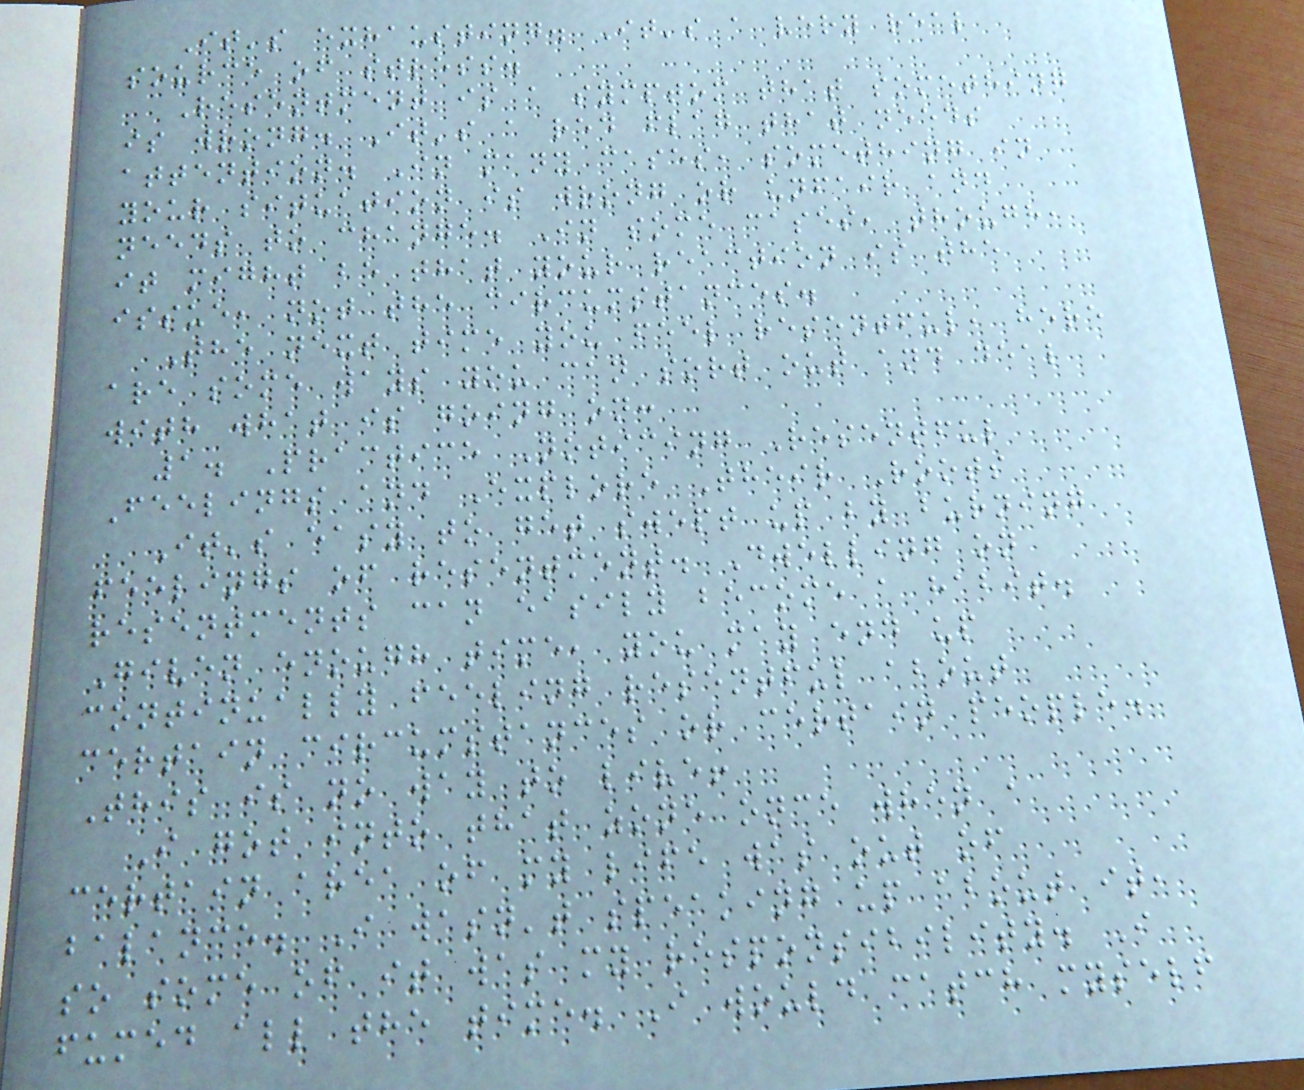It's exhausting. It's a very real
source of stress.
Resentment is a symptom that something
is wrong. It's a red flag that needs
attention. In many cases, something in
your situation is wrong or unfair and
needs to change. In some cases, though,
it might be that your reaction is the
issue, not the circumstances.
The next time you feel resentful, here
are some ways you can sort out and deal
with what is going on:
1. Practice Noticing Resentful
Feelings and Explore Their Roots
It's easy to get swept up by burning
feelings of resentment. Dwelling on
resentments can easily become a habit.
Given enough time, you may end up
continually feeling resentful about
certain circumstances or certain people.
This is no way to live!
I got into that zone once when a
certain area of my life was out of
balance. I wasn't speaking up about it,
so some of it was my responsibility. I
fumed all the time. I would catch myself
